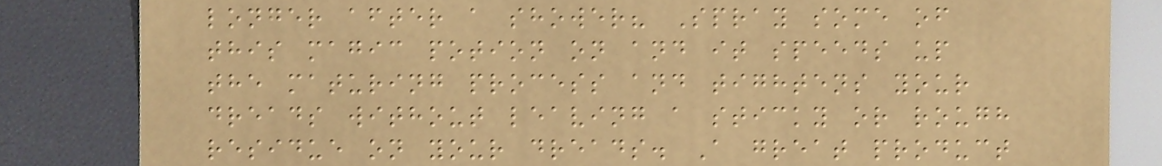longer after a shower? Spray some of
this magic potion on and it speeds up
the maturing process and tightens your
dreads without leaving a sticky or rough
residue on your dreads. A great product
